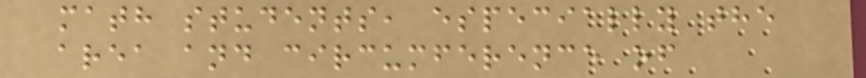math students, especially the
area and circumference of
